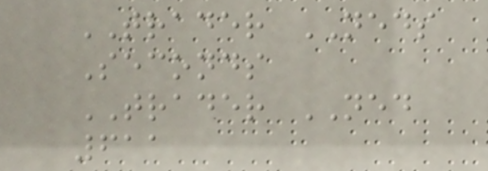TRADER NEDS
Seconds
TRADER NED
611
